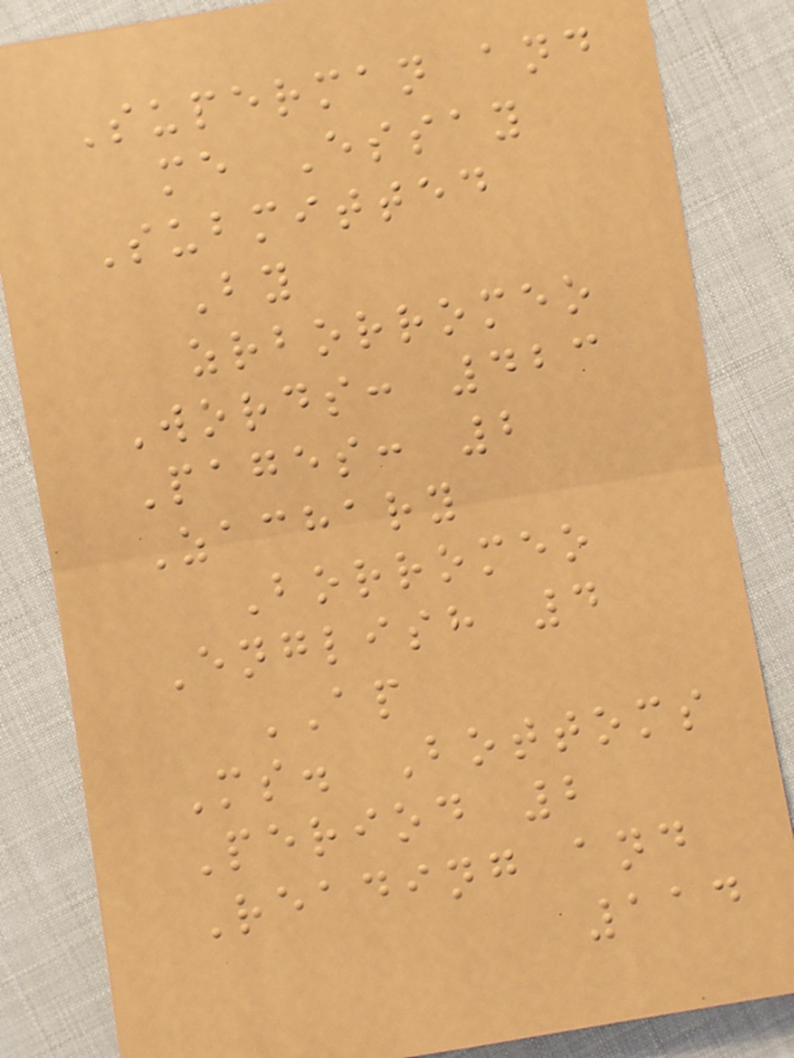Superman and
me Essay
Submitted
By
zrborromeo
Words: 423
Pages: 2
Zachary
Borromeo
English 4
AP
Ms. Bottoms
Period 2
Reading and
114
